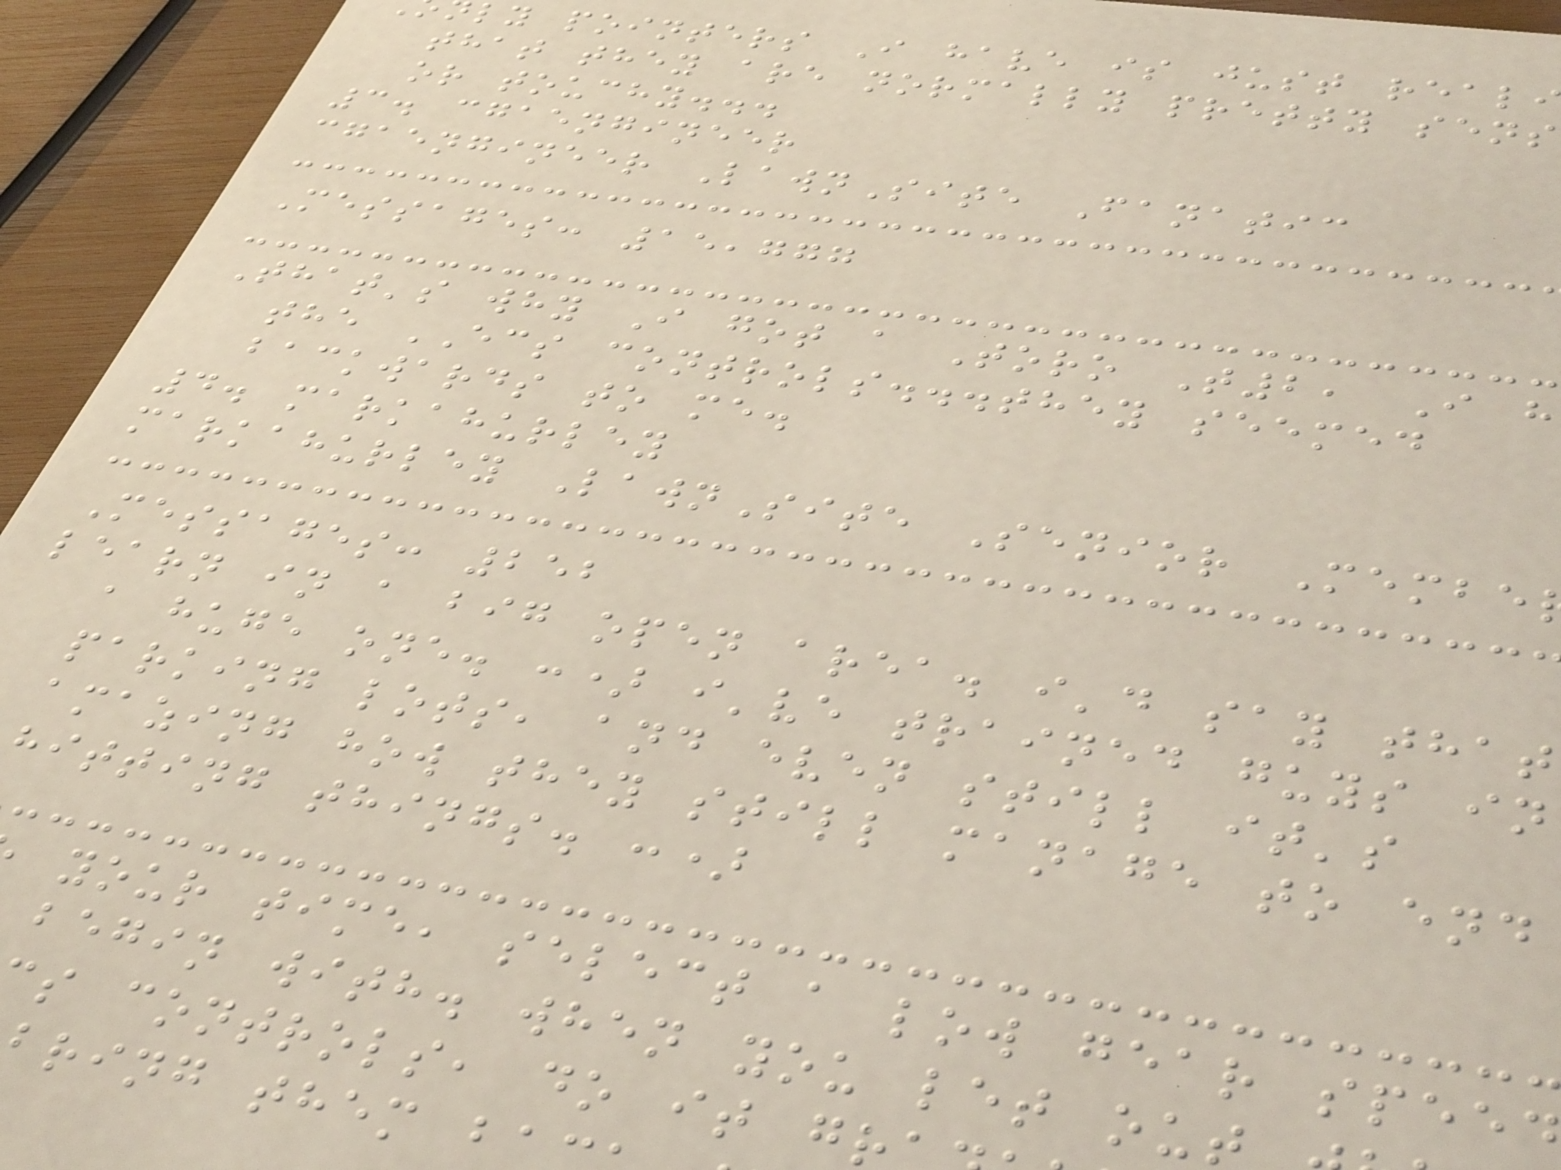ly pointers I have is just reali
that they are normally pretty sens
or touchy...
3. cgaengineer
cgaengineer LawnSite Fanatic
Messages: 15,777
That's why I got a Toro T2, I h
the ECS controls...they seemed
backwards to me.
4. markahurley
markahurley LawnSite Senior Membe
Messages: 252
learn in a big open area. i'd say that
a huge one. :) i've trained guys in
parking lots, and even still it's
amazing how they still manage to end
hitting things. :)
your time, select a low gear speed
begin with. when you let ou
s controls, do it g
bring them b
